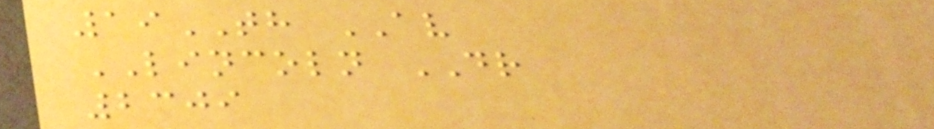19TH AV
LINCOLN DR
2309
